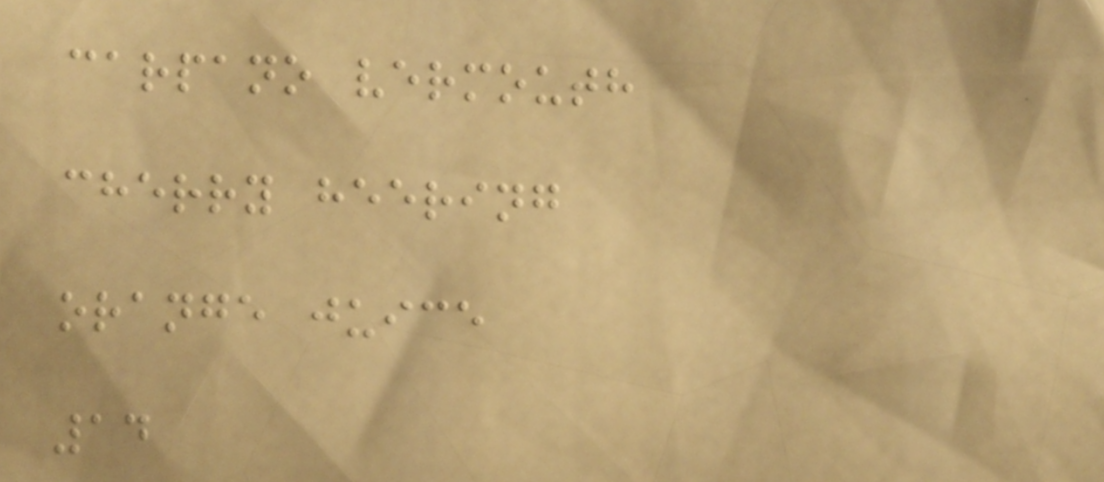carpano vermouth
cherry heering
orange juice
14
